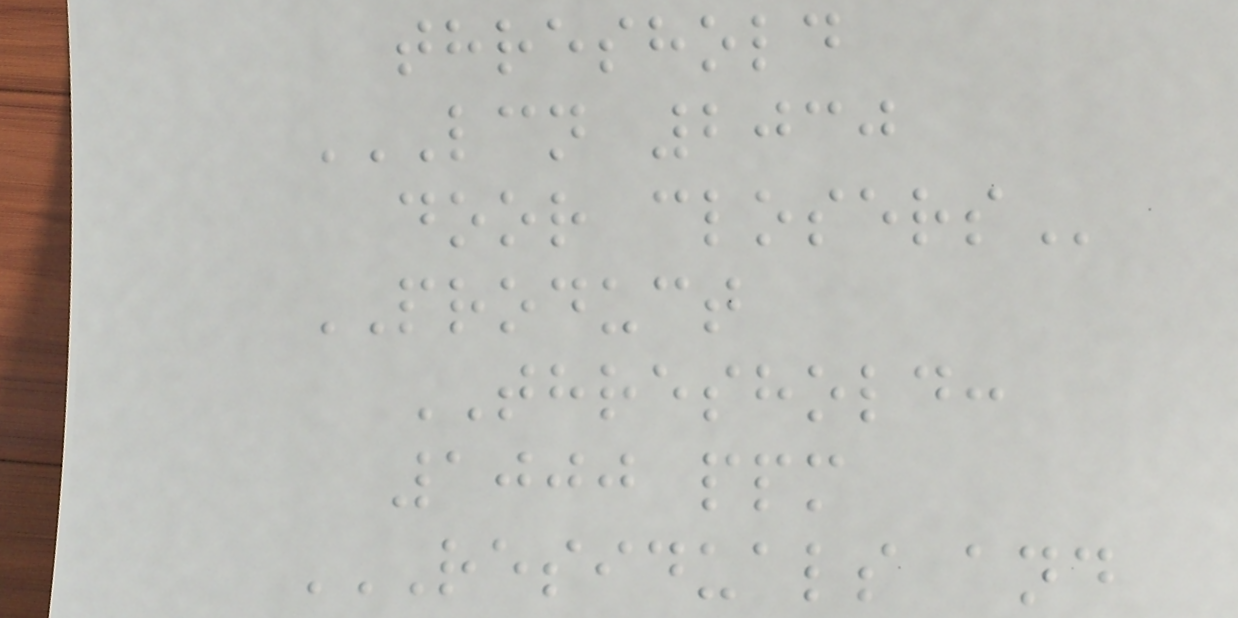threshold
LCN 2030
DOOR CLOSERS
PRODUCT
THRESHOLD:
1000 ppm
RESIDUALS AND
